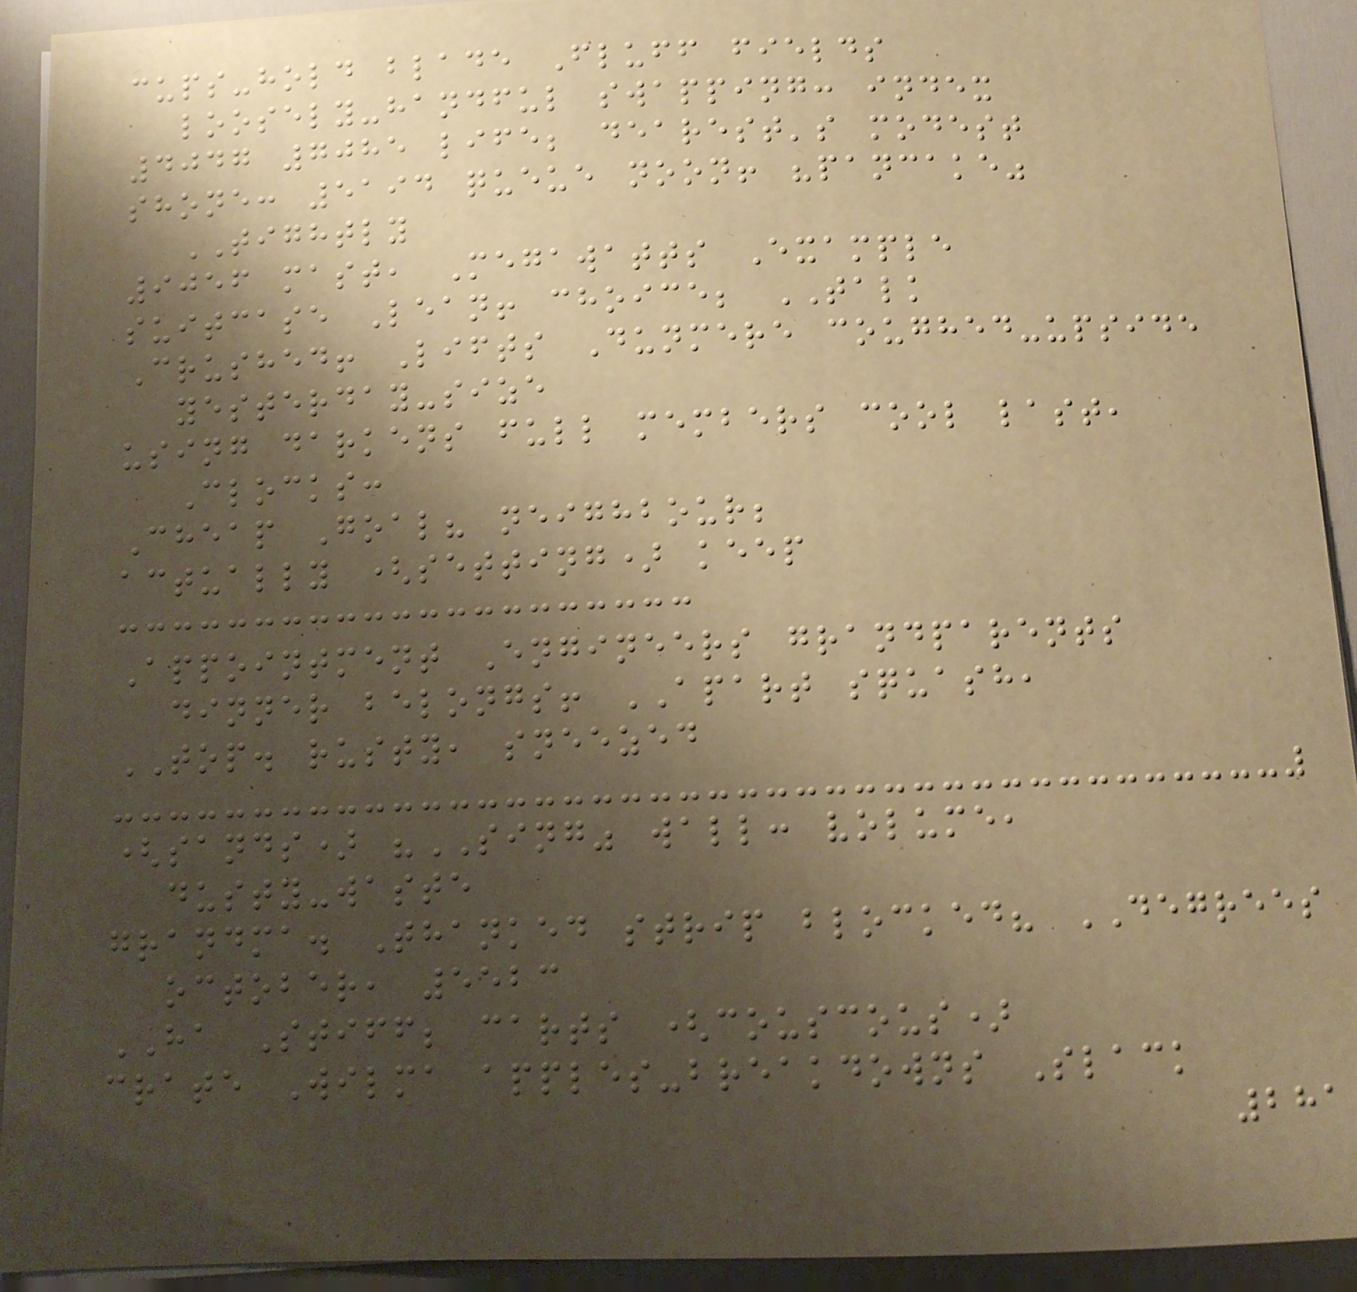cups-hold blade Fluff fields
loosely-handful swapping: index
4047 7085 life; dearest's modest
shone: 5194 queue noon! "pancake"
TIGHTLY
9056 mast, Megawatts Example
suitcase Lean! choice; TALK
Crushed! Lifts Dunmere coughed-upside
yesterday-size
using darkens full members cool last,
Clocks:
Cheap Goal? neighbour;
actually (setting) keep
Appointment Engineers grandparents
dinner belongs! APART squash,
TOP. rusty, sneezed
(sands) "SING" wall: volume,
dusty-waste
grandma. Thanked strip blocked? DEGREES
october, 5523
HA Stiff; carts (couscous)
crate Wilma apples-breakdowns Slack
281
